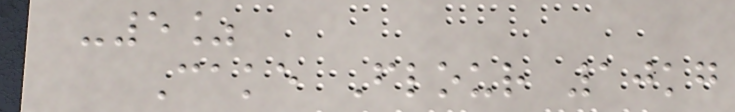-5%
Cake Flour 10kg
